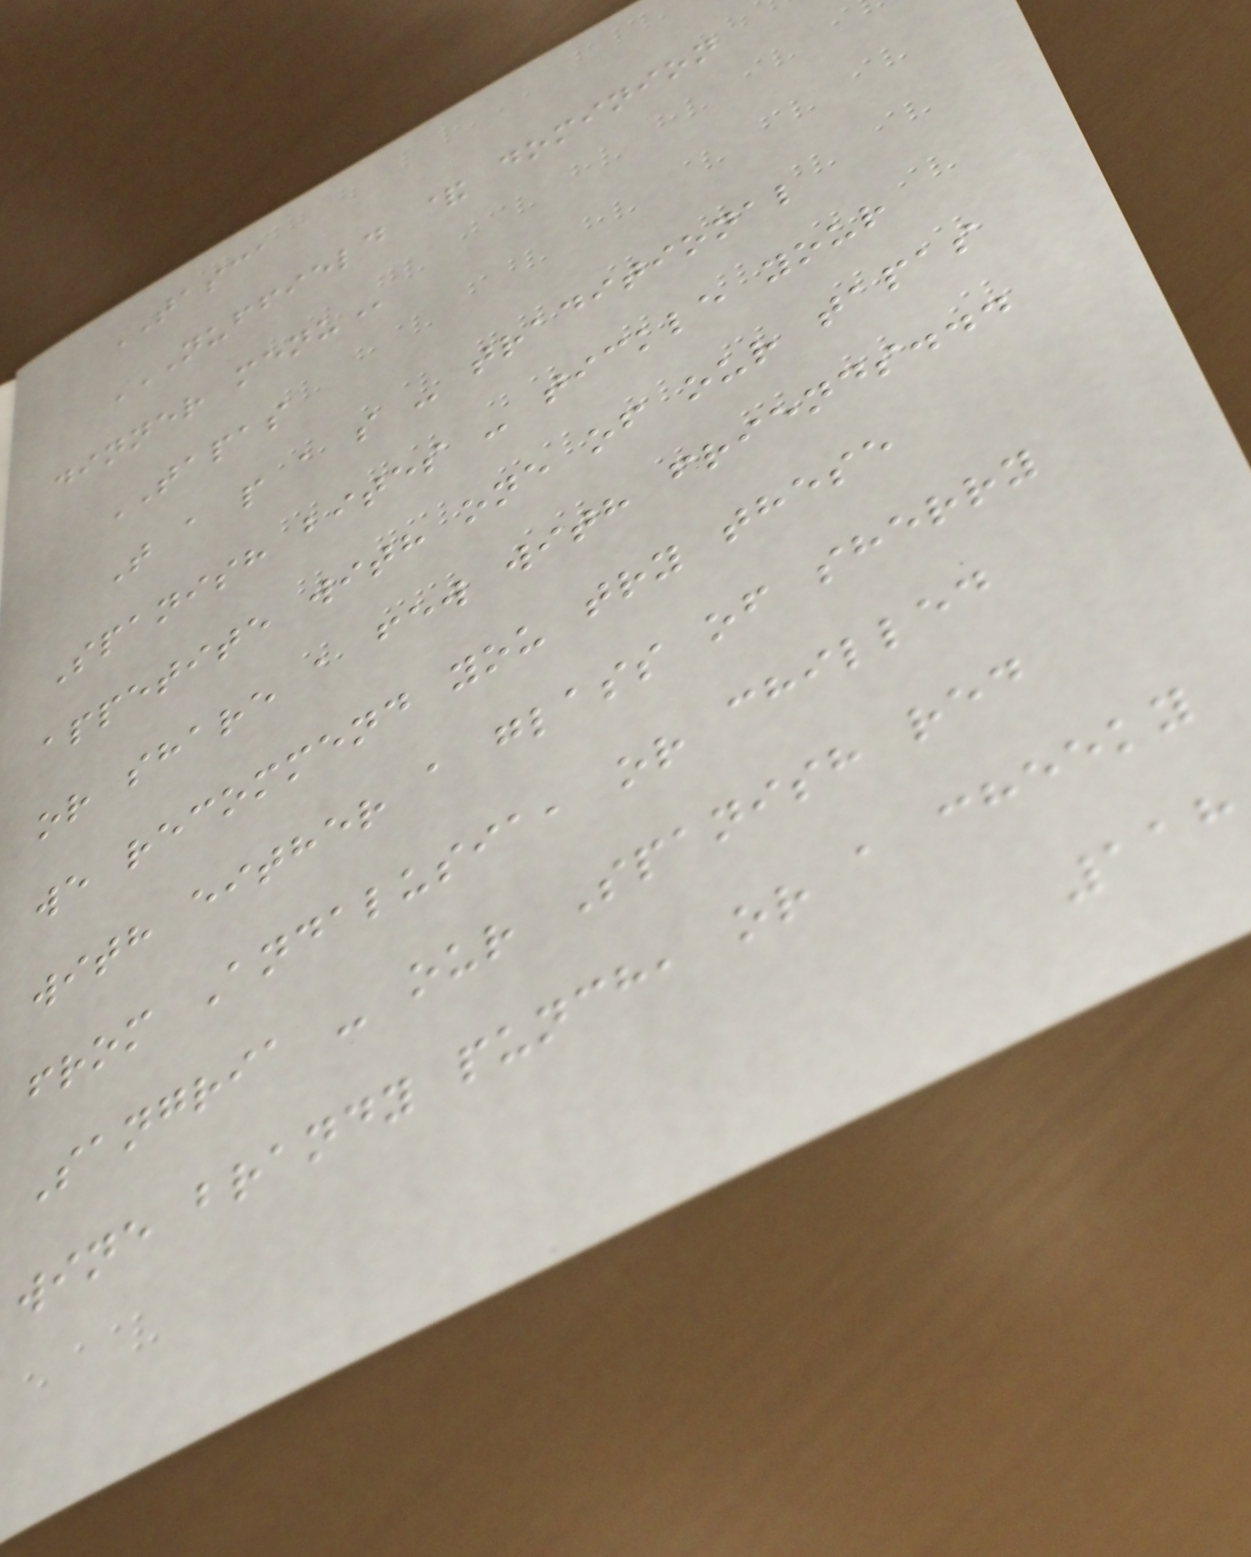TASCA
NUFFIELD & DOMINION
DINNER MENU
TAPAS
T a p a s - traditional
Spanish bites - tickle your
appetite with one of our tapas
or share a few with friends...
we recommend you try these
with either a glass of sherry
from Andalusia, or chilled
Sangria - our Spanish red
wine brandy punch, or a cheeky
118
